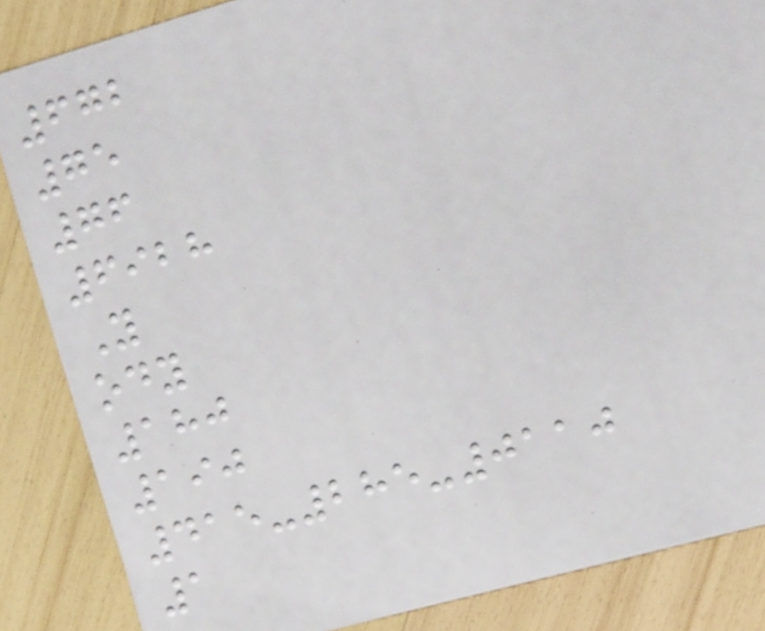672
75
76
6928
Y
ody
180
190
415-285-0110
1
